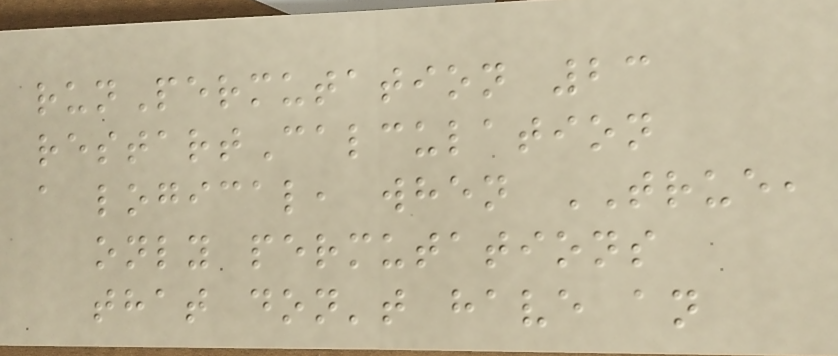runPermutation 23
restartCalculation
a logical, when TRUE,
only permutations
that don't have an
